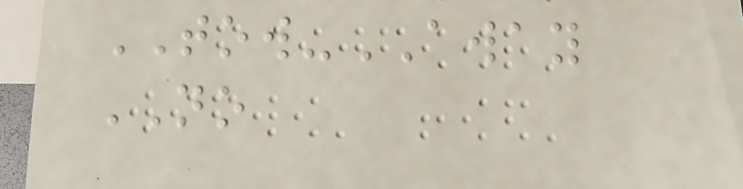TOW-AWAY
NO
